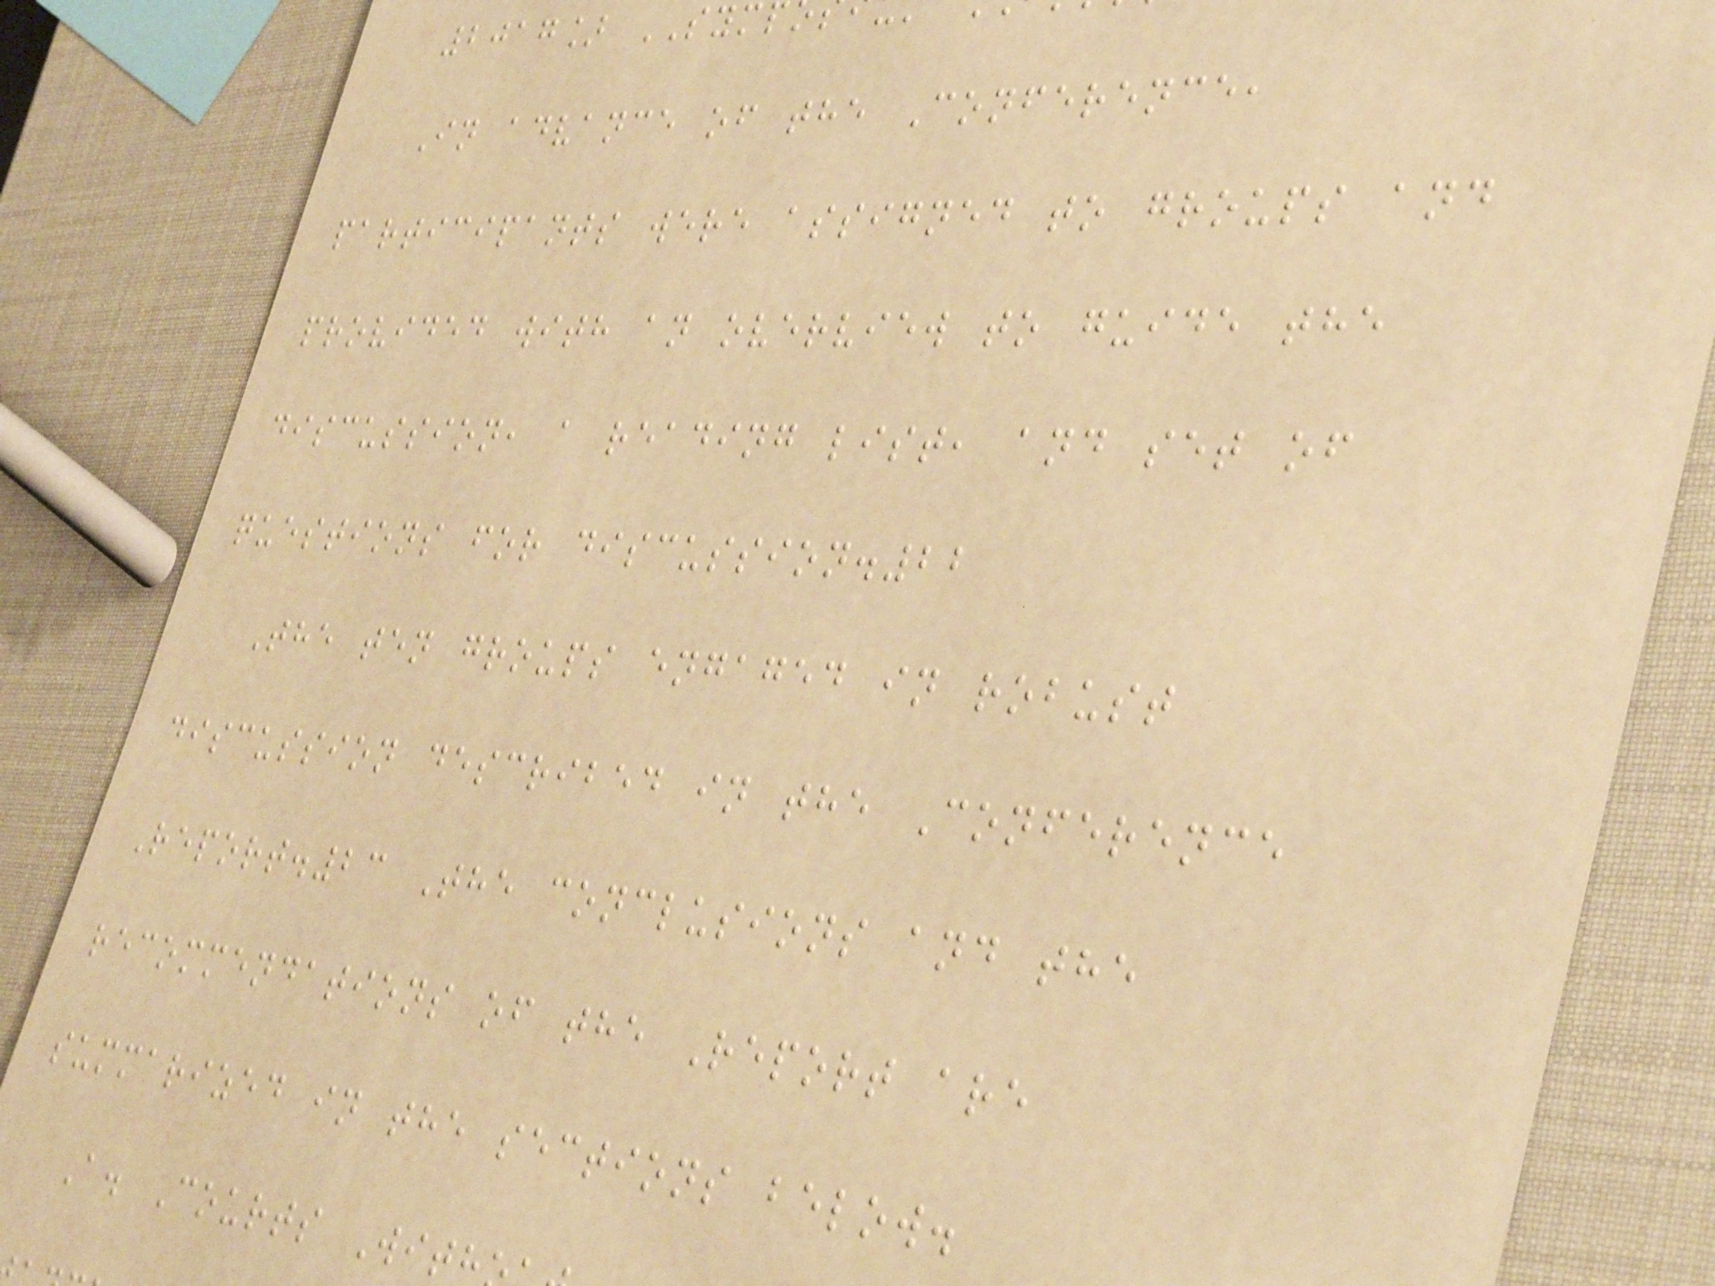2017] SYM
In advance of the Conference,
participants were assigned to groups and
provided with an overview to guide the
discussion, a reading list, and set of
questions for discussion.22
The ten groups engaged in robust
discussion described in the Conference
Report.23 The conclusions and the
recommendations of the Report are
summarized in the sections below.
A. Courts With
